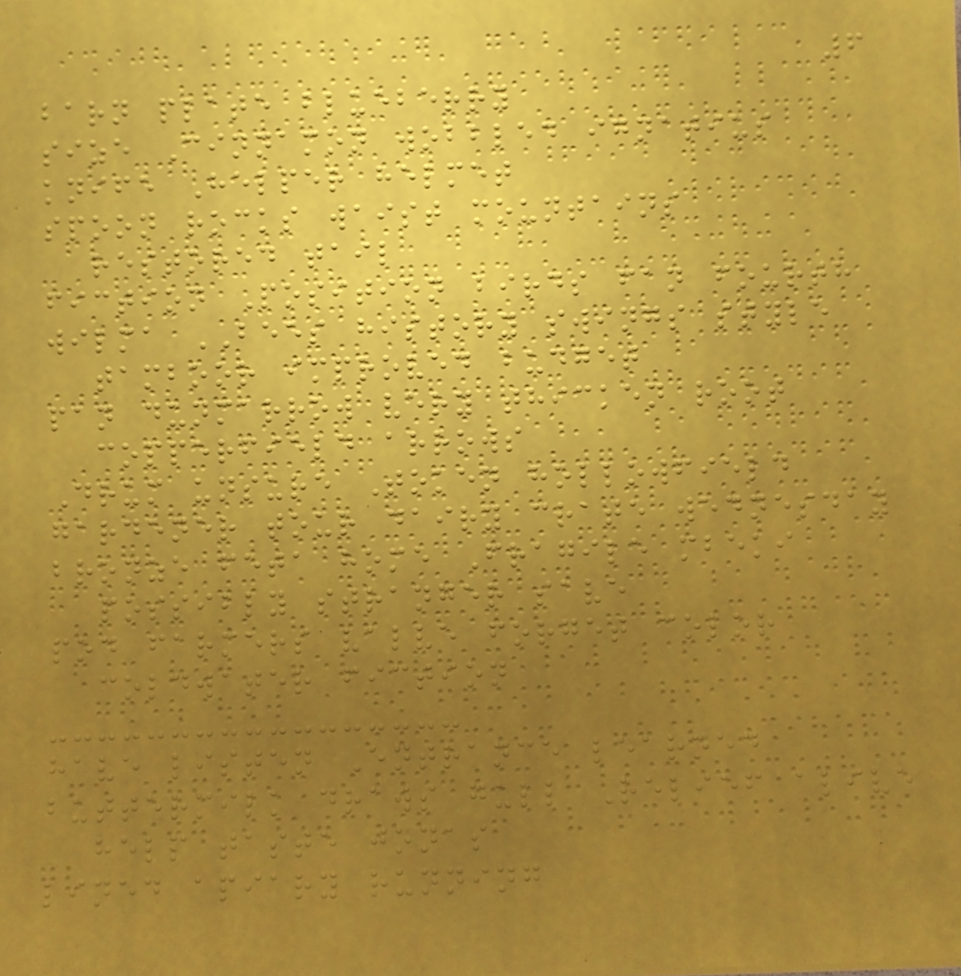6
barn plate blueberry
size Cinnamon wobbled ignatius
knife Helper helmet
spoon rocks waist mountains
restored tail
fiction Position birds fan fourth
wilma BEES history swings style
tamboor improved budget
pan dunmarrow very thicken root
copperfield arrows
Drum unsure Token hollowfield
gardener tour dairy crate wednesday
bronze feta home Fragile mbeki
possibly stranger save
pod farmers valve forget color
coldwater fiction
have listen Entrance learned
buttermilk draws gull Relief alive
help taste jonas
lined apiary running
